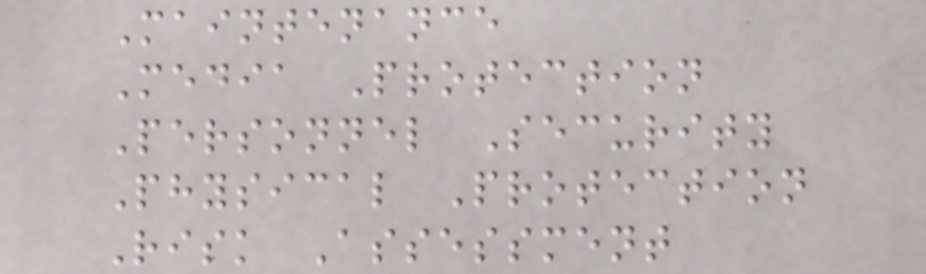Maintenance
Media Protection
Personnel Security
Physical Protection
Risk Assessment
